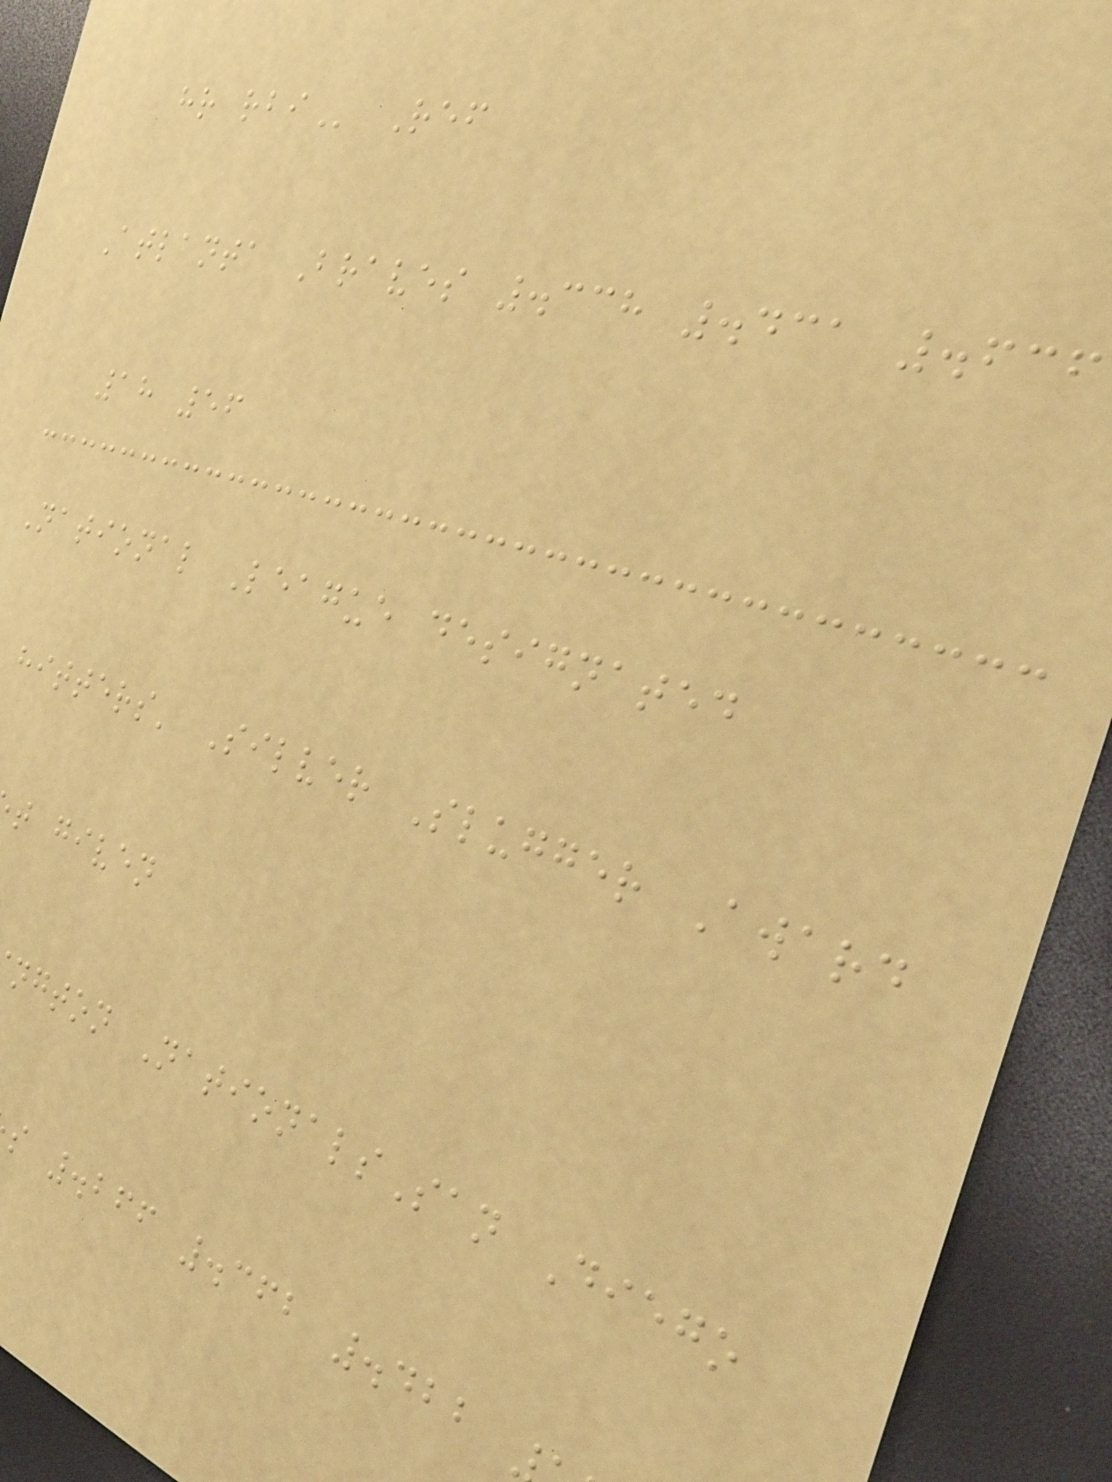Atlanta Braves .338 .431 .636
18 56
National League designated
hitters' Silver Slugger Award
t given
ngton NationalsSan Diego
s .266 .362 .422
